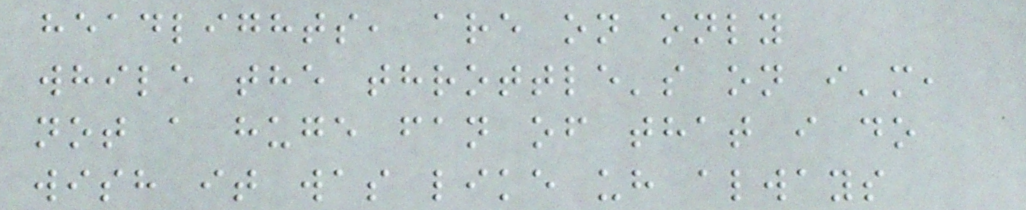headlights, are on only
while the throttle's on i'm,
not a huge fan of that i do
wish it was like uh always
